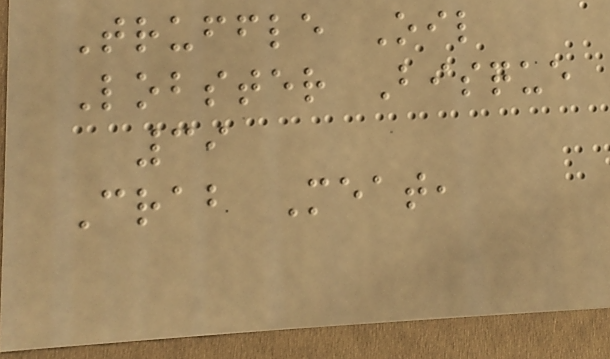Truffle Oil
Lobster Bisque
39
Crab Meat,
